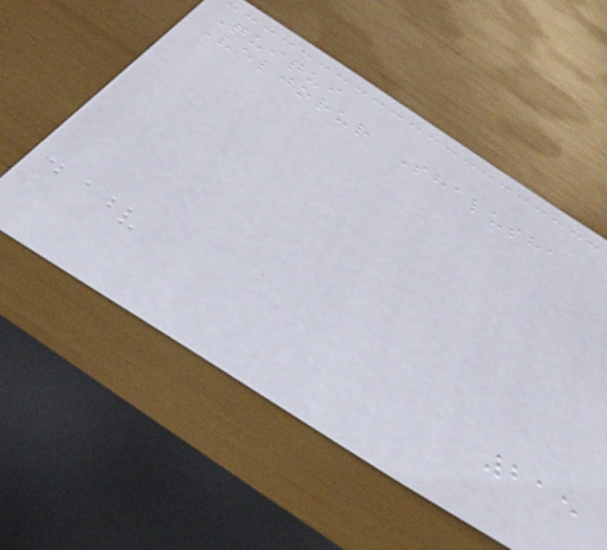Quiqui
Veljorur Shalusha
215
